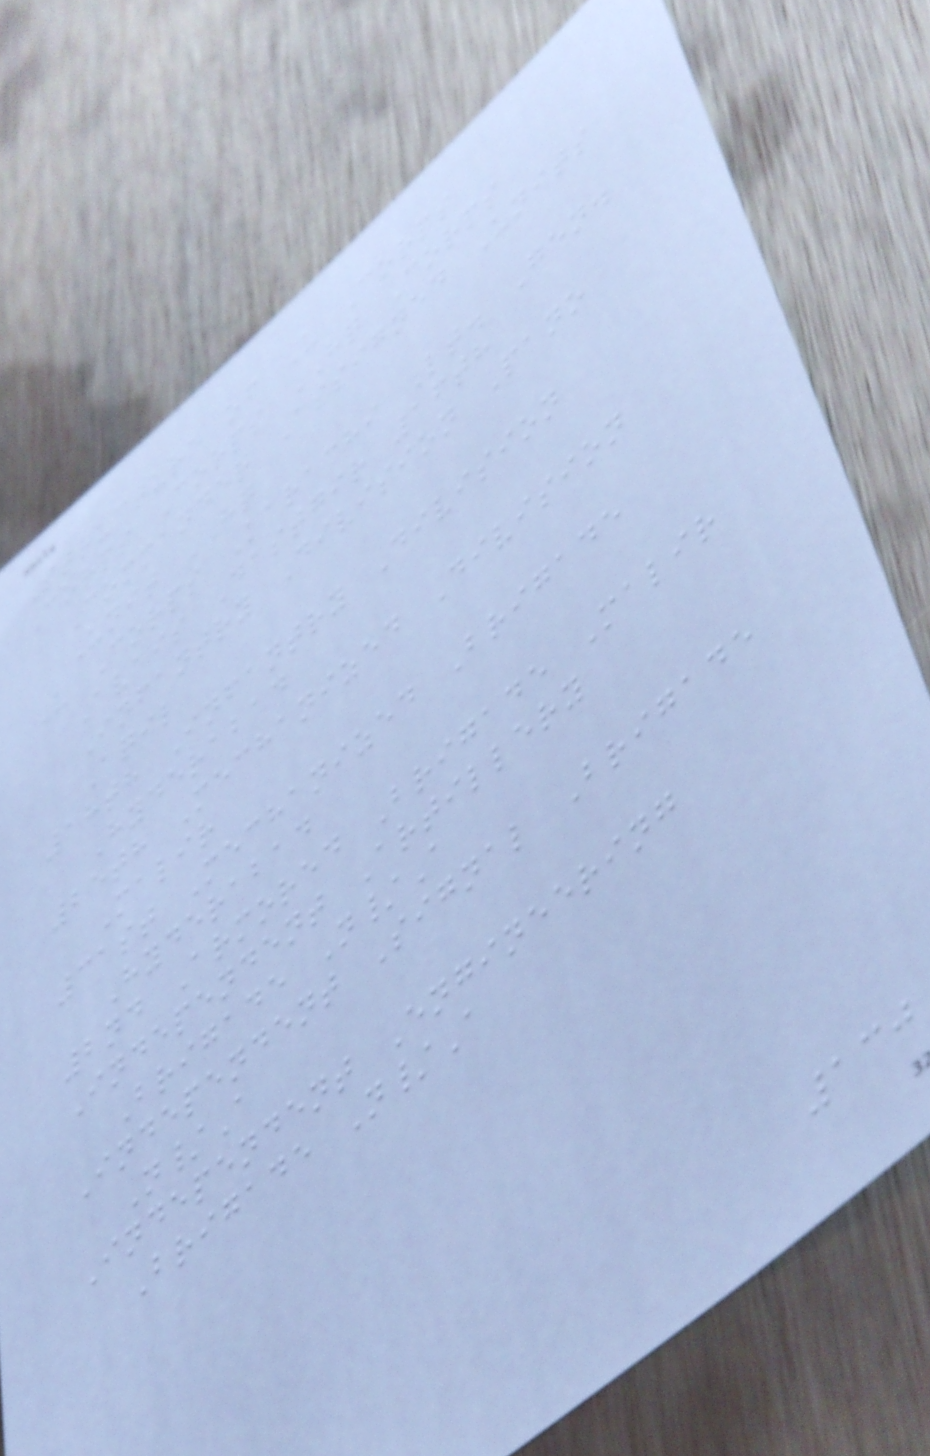Structure of V Corps
Corps Corps HQ Corps
Commander Assigned Units
Unit HQ
V Corps Karachi Lt. Gen.
Avais Dastgir 16th
Infantry Division Pano
Aqil
18th Infantry Division
Hyderabad
25th Mechanized Division
Malir
31st Mechanized Brigade
Hyderabad
2nd Armored Brigade Malir
Independent Artillery
Brigade N/A
Independent Signal Brigade
N/A
Independent Engineering
Brigade N/A
130
